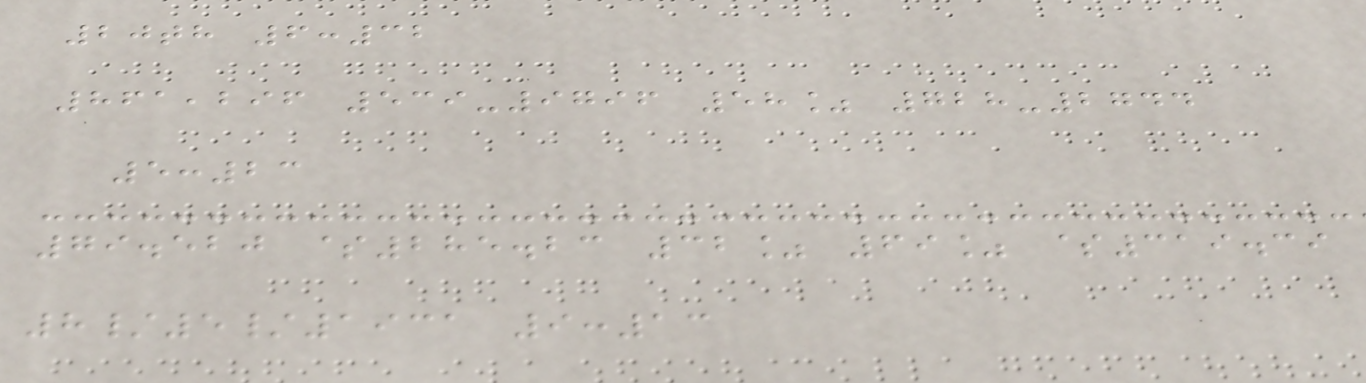20th 6:32
861,296 539-9796 58% 728-2744
5:23
79.520 $285.23 32% 69% $319.39
8/5/1931 9:13
